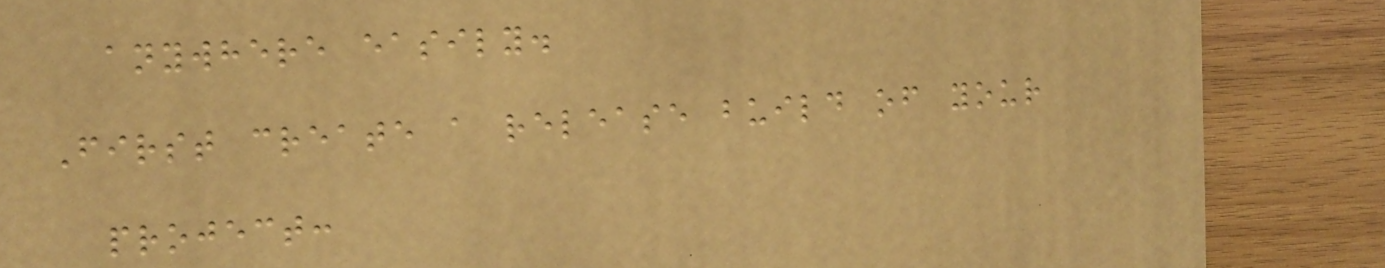anywhere easily.
First create a release build of your
project:
